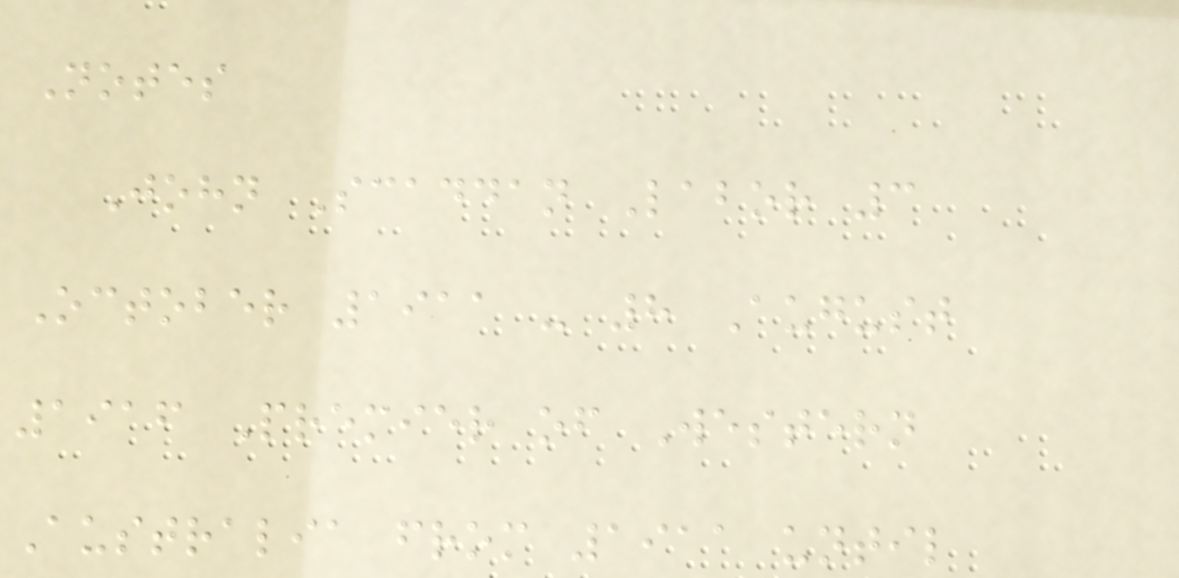Notes
John Scaddan Labor 3
October 1911 - 8 August
1916 Premier of Western
Australia from 1911 until
